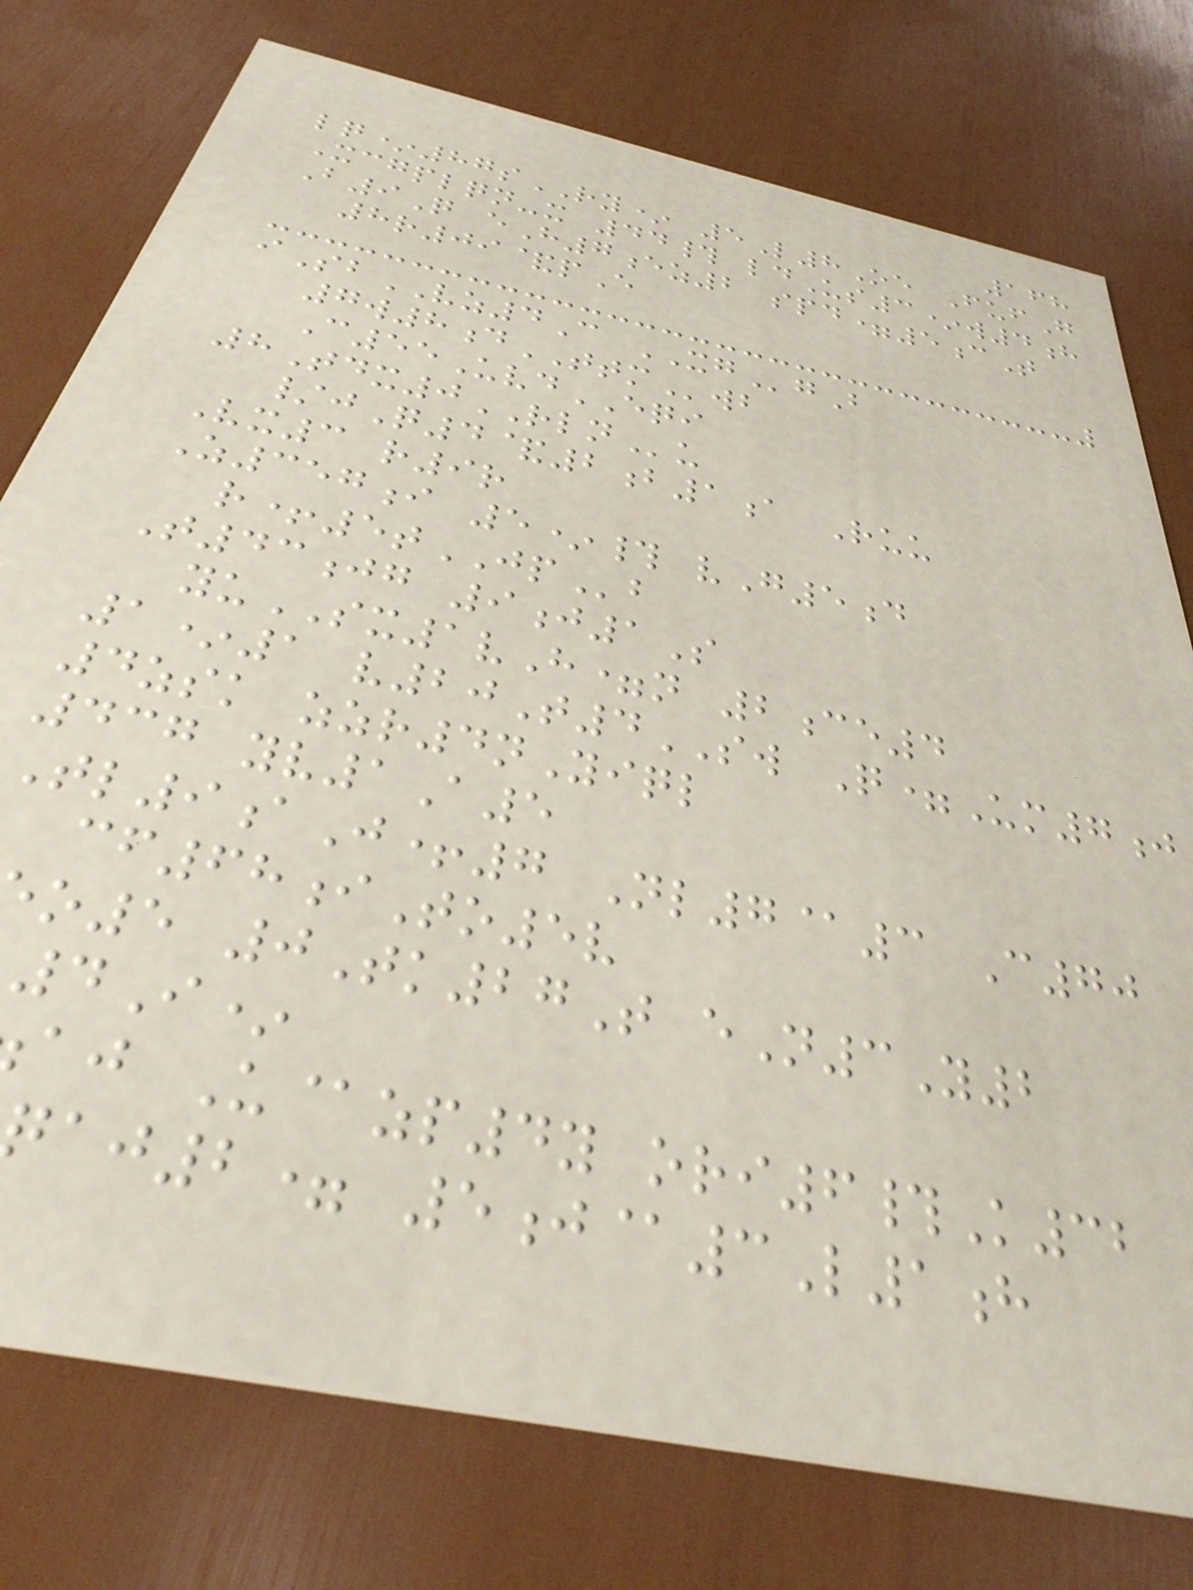168
lq*87sRY* 5L8Oe FufG
Xcgplqn-x 44# ldUs3*w4h
B9Q eH7ez2 spd=5cT
8r09&pE
iSbVZ4C XGgB
7w8dTTMwb
C55UvdEQI
8Tdx0RLNu
/jQ4&2b1a Ruu
Vx3 r9r
Z357i 5*# vG5d
r+5tJPb
T43jg 9j1S
yuSX1vH=n 2ce4
1*1 v20T4SW Q=Um7j
4zsk zzr4nYiql
437 yv1A5
Tl9aJ+7 Nl7@3 C70
cf68iTo5v
o5 0Tk27T eN3Y2
4I*
aj U@zp4y ori6#K32
aj2= 5j@3L1h
